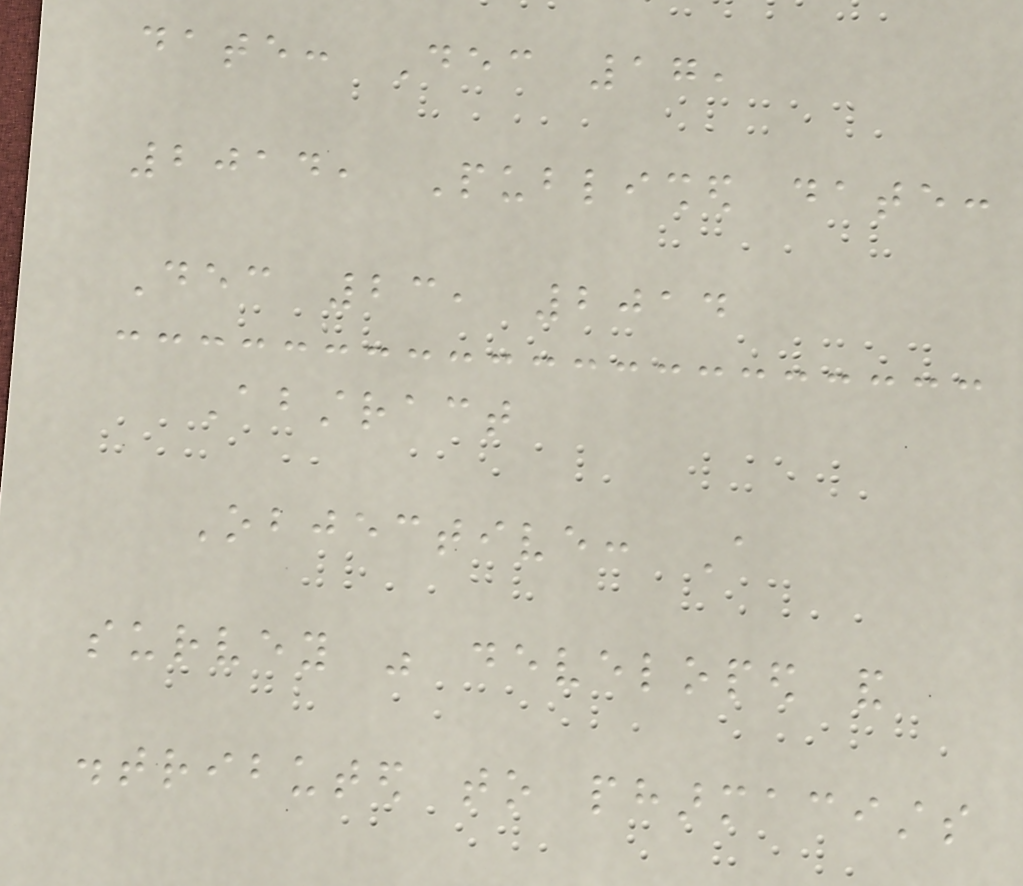date: Dec 17,
2014, Published date:
Dec 23, 2014
Abstract
Objective: A
survey was developed and
distributed to pharmacists
